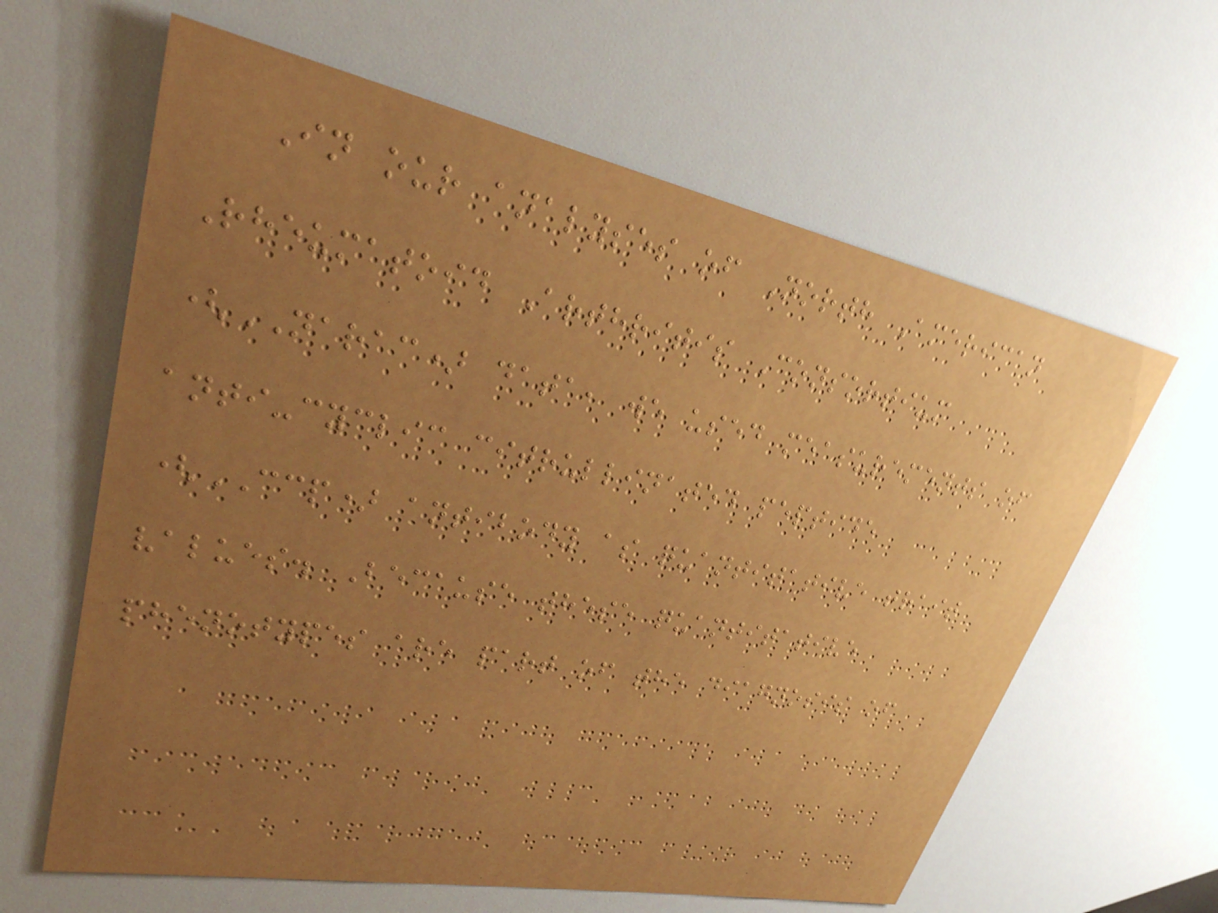In our analyses of North American
Rheumatoid Arthritis Consortium
(NARAC) data, we used measurements of
anti-cyclic citrullinated peptide
(CCP) antibody as quantitative trait
values. Because these quantitative
phenotypes are part of the diagnosis of
